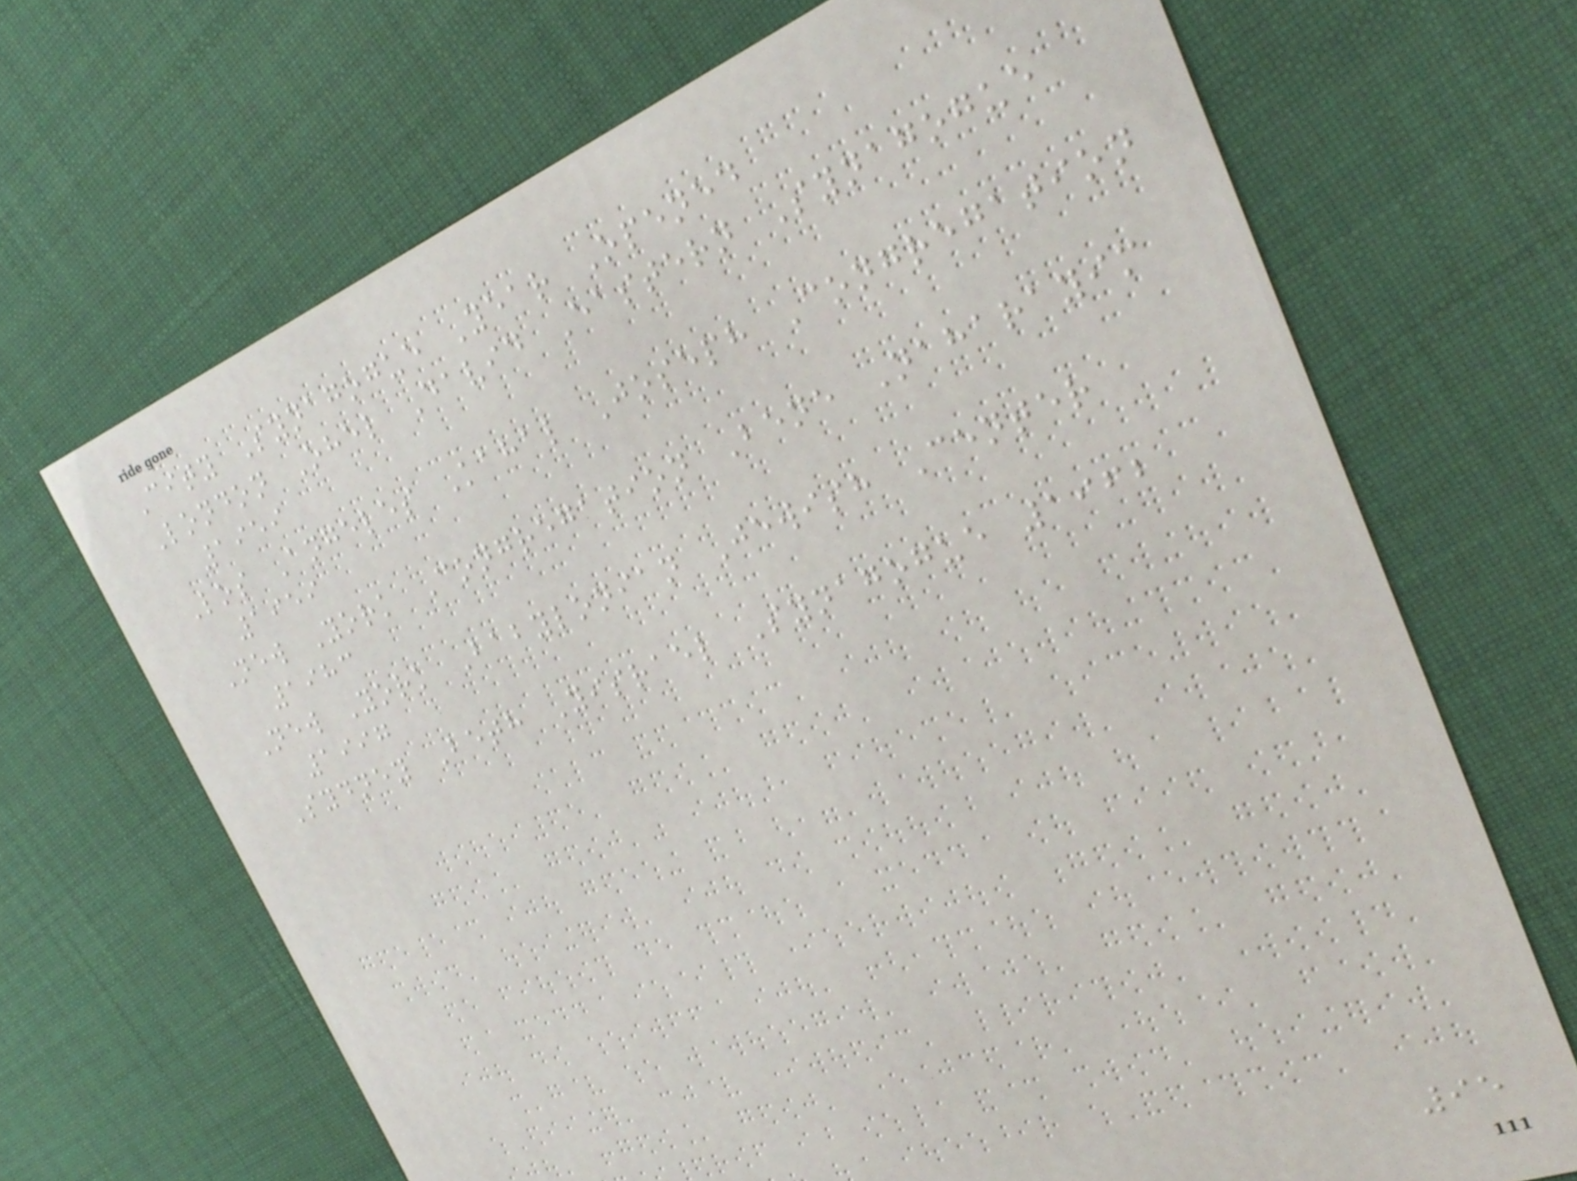City Synagogue Year Opened
London Ohel David Eastern Synagogue
1959
Los Angeles Kahal Joseph Congregation
1959
New York Congregation Bene Naharayim
1983
New York Babylonian Jewish Center
1997
Sydney Beth Yisrael Synagogue 1962
95
